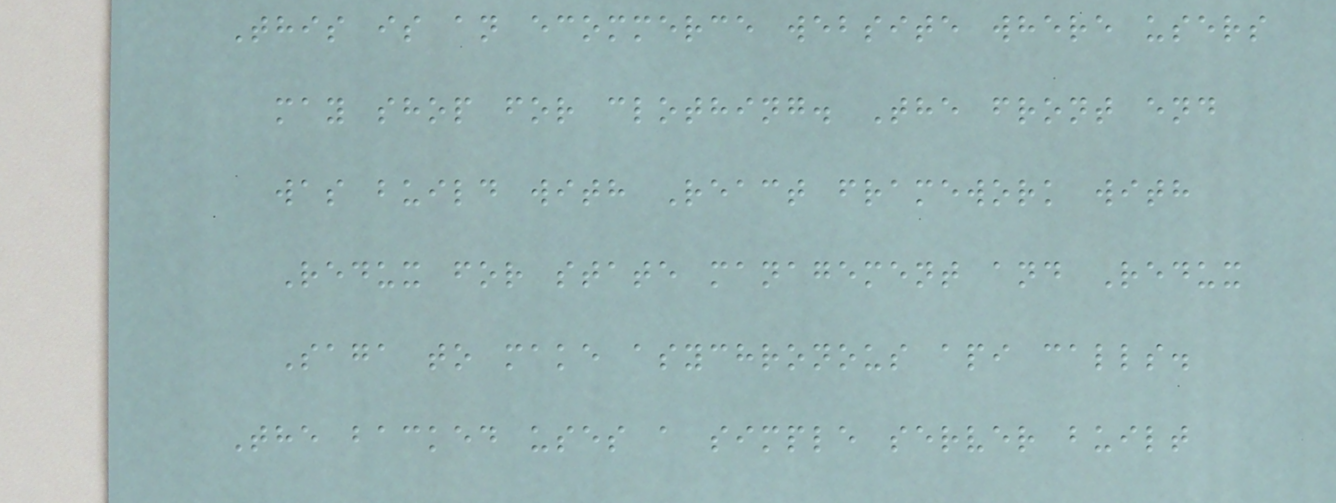This is an ecommerce website where users
may shop for clothing. The front end
was build with React framework with
Redux for state management and Redux
Saga to make asychronous api calls.
The backed uses a simple server built
